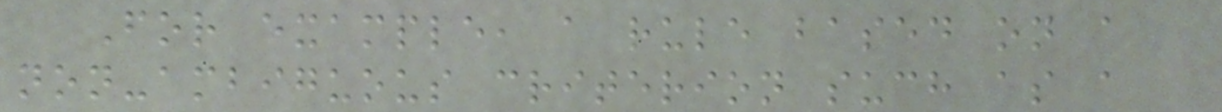For example, a rule based on a
non-ambiguous criterion such as a
